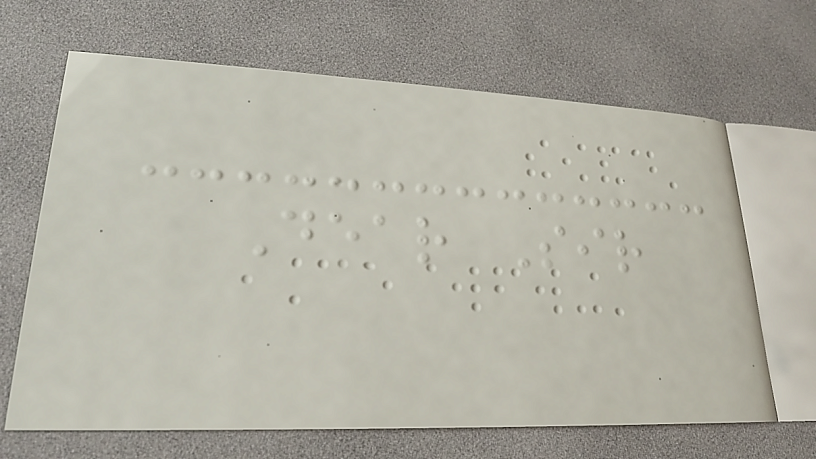Dear Sir
